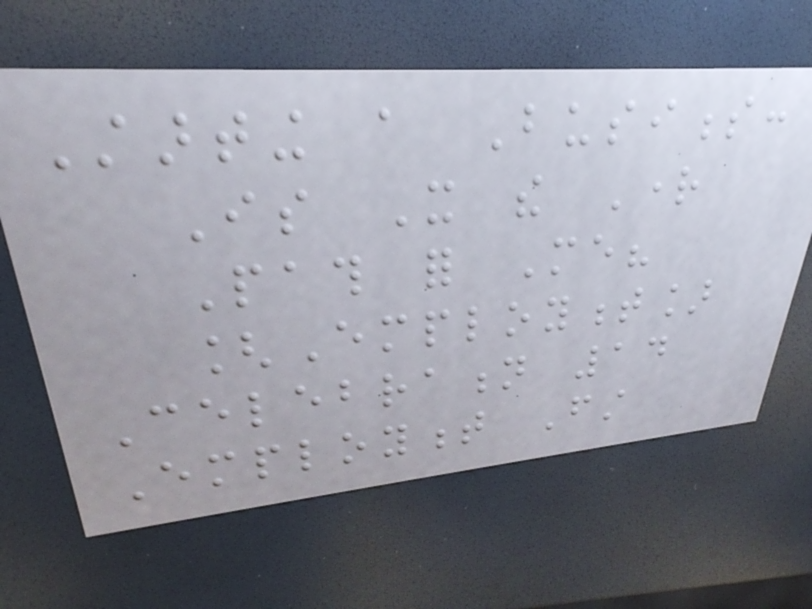Starting a Business:
Is It the Right
Path for Me?
[Employment]
Celebration 14
Employment First
